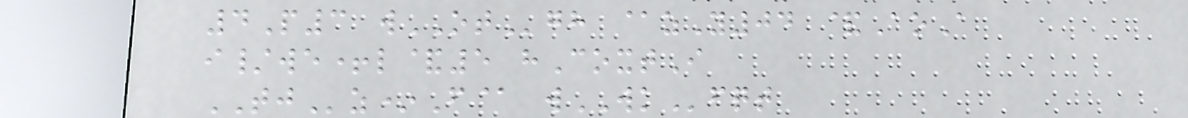4P3 wOTgh @zY04 &AoA
i/we+l&5 hCoxtI
TJz*F@ wWKfqt
